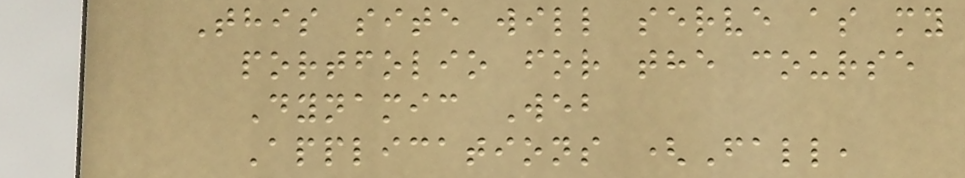This site will serve as my
portfolio for the course
Dynamic Web
Applications (Fall,
